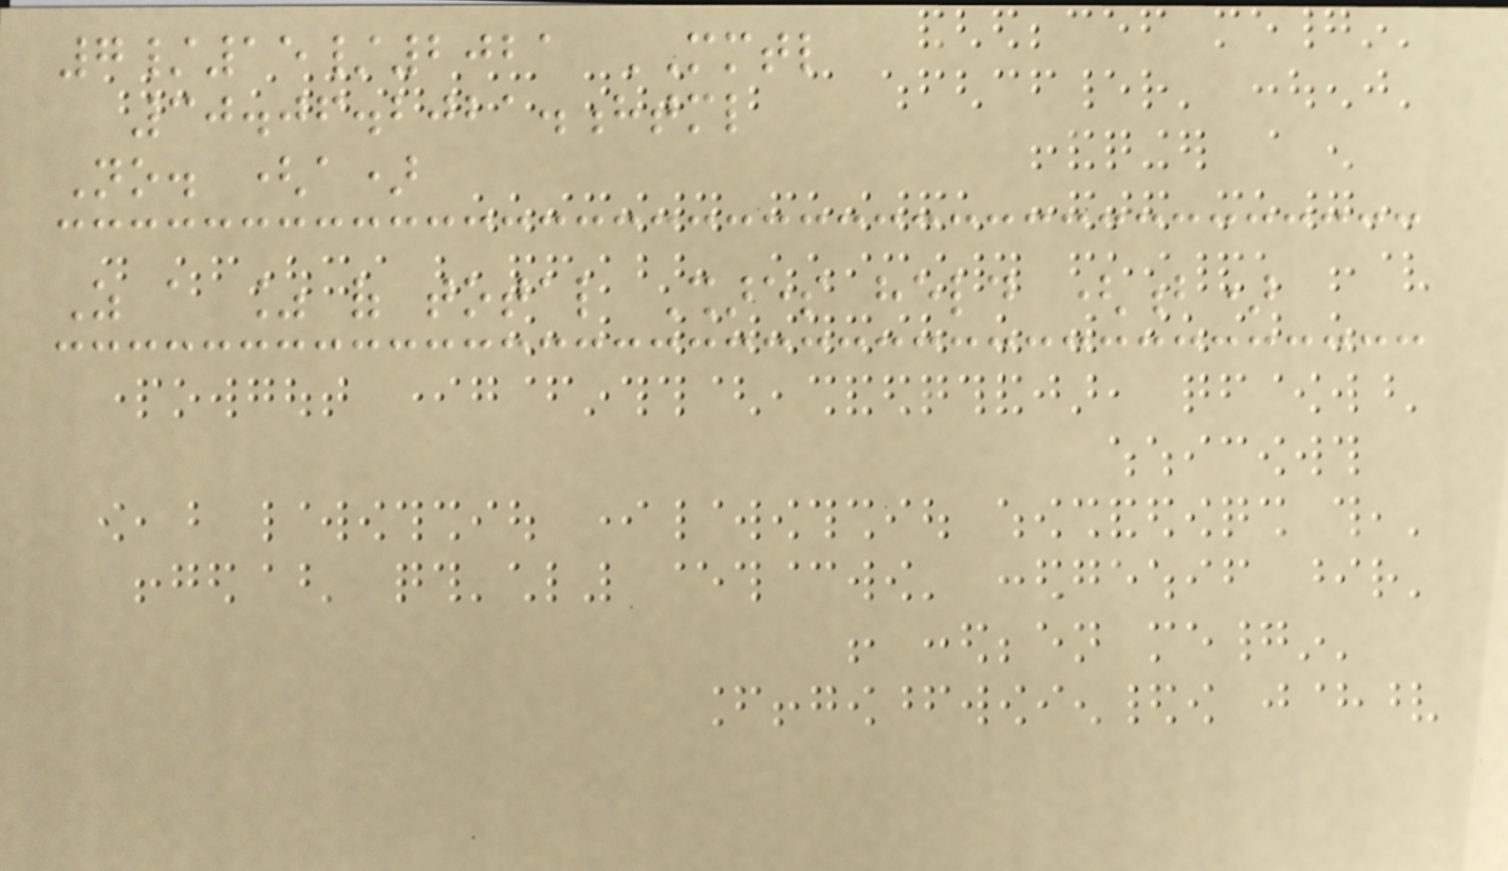7/15/2021 MMTL
30.06.2021.html
No. (a)
As a % of total Shares held (b)
